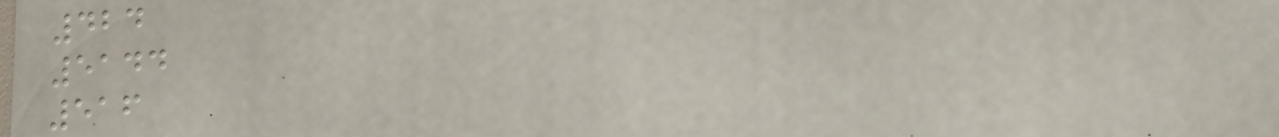424
5144
516
